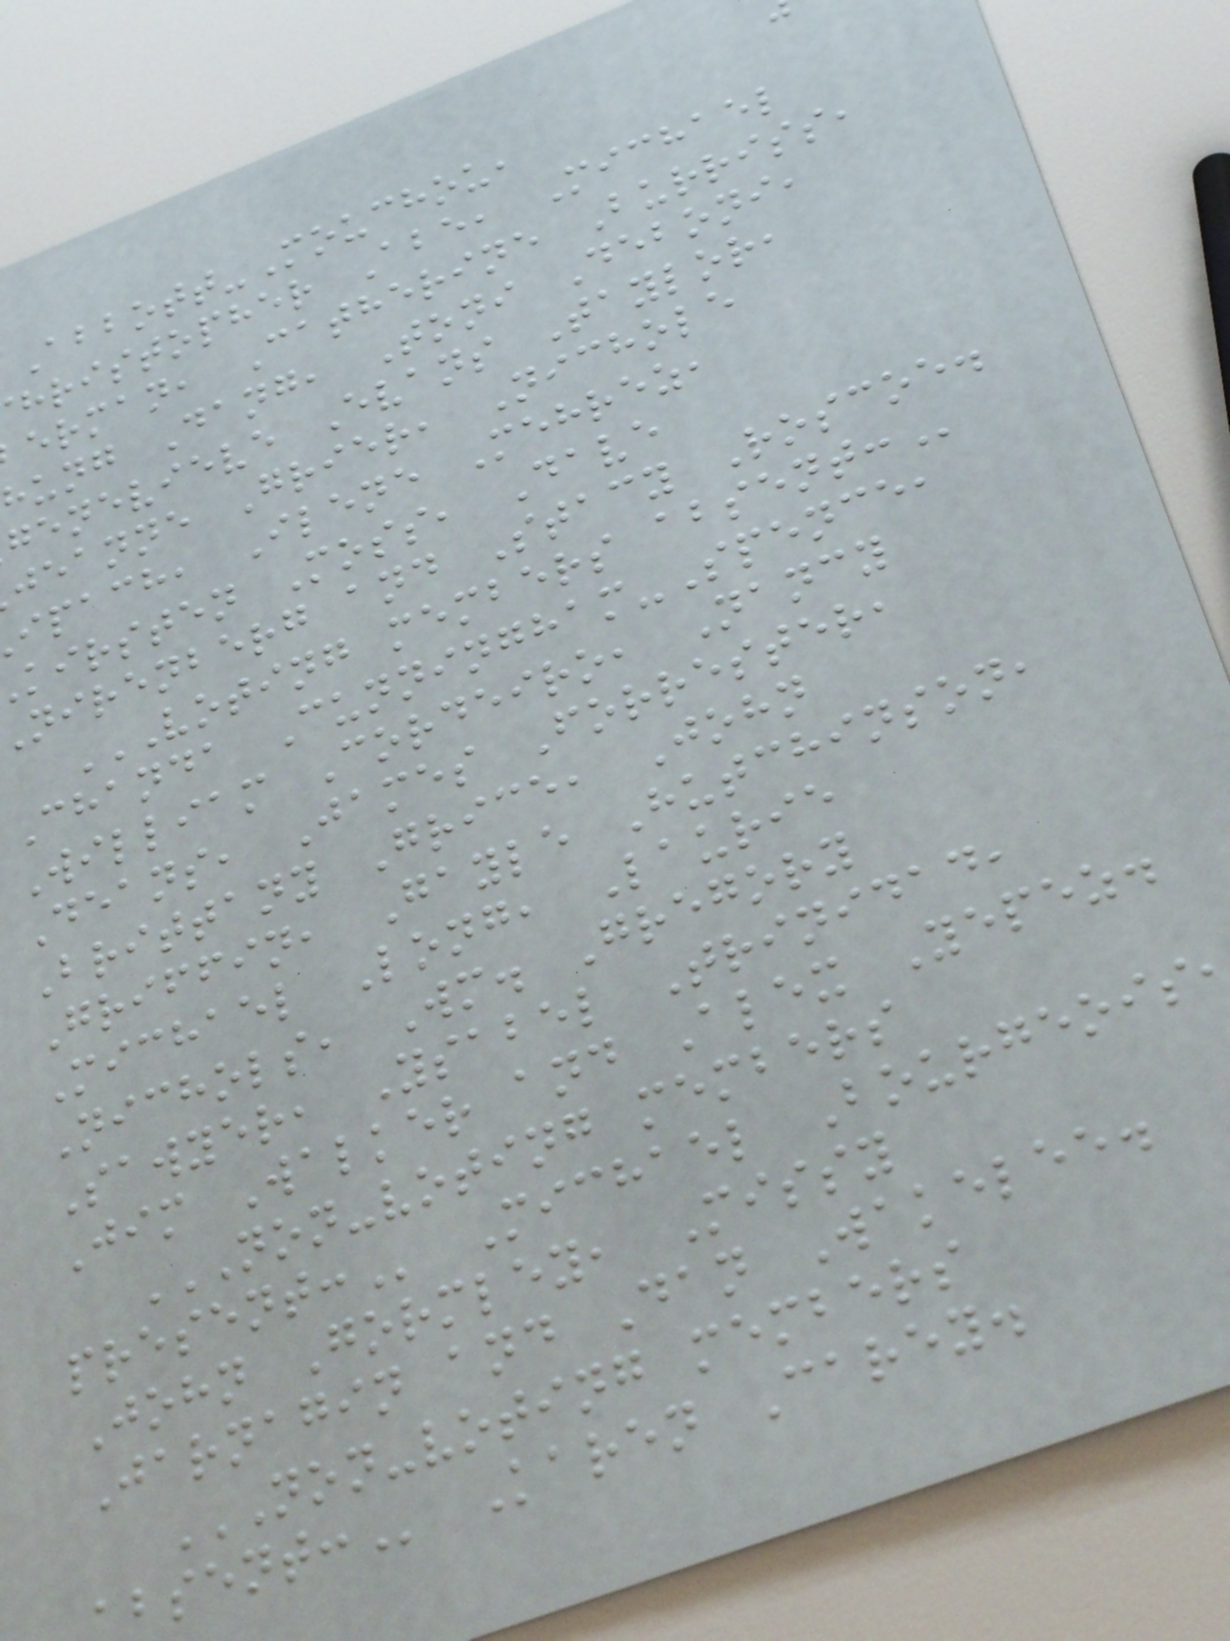Abbott-Mouchou,
hristopher Abe, Michael
erman, Catherine Burriss,
hung Dang, Toni Deboni,
genevieve Evans Taylor,
jeanne Grier, Nichole
ipach, Ilene Mehrez,
kirsten Moss, Dave
nirenberg and Stacy Roscoe.
VOTING MEMBERS ABSENT:
Chanda Cunningham-Spence,
William Cordeiro, Nancy
Deans, James Forrester,
Brittany Grice, John
Griffin, Gayle Hutchinson,
Michael Long, Laurie
Nichols, Wm. Gregory
Sawyer, Ysabel Trinidad,
Jim Walker and Alex Yepez.
NON-VOTING MEMBERS
Michael Bourgeois
John Gormley, Missy
Jarnagin and Dan Wakelee.
NON-VOTING MEMBERS
Karen Carey.
